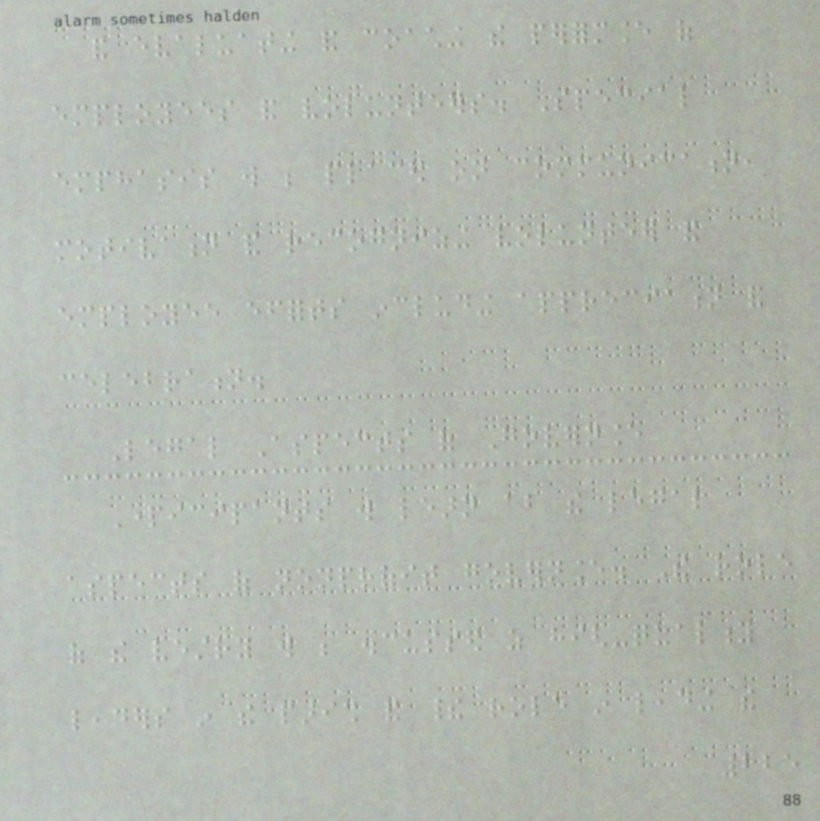and evaluating and coaching the performance of
employees and volunteers. Special
emphasis will be placed on communication,
motivation and recognizing volunteer and
employee efforts including appreciation and
celebration.
Legal Aspects of Governance
Participants will learn about the legal
aspects of nonprofit governance. The role
of the vestry will be discussed as high-quality
leaders in the parish and their role in leading the
225
